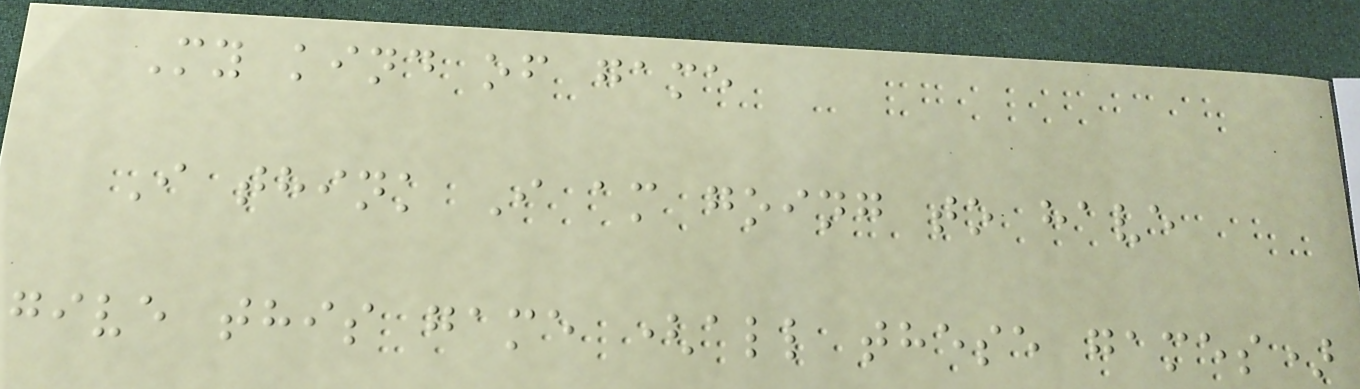My kind of game
I think I am going to have
give this game (all these games)
